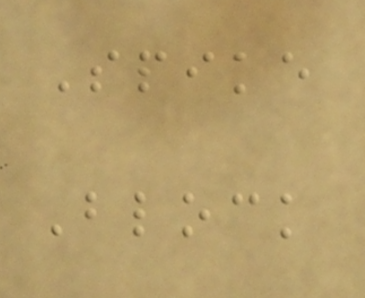Spike
Block
